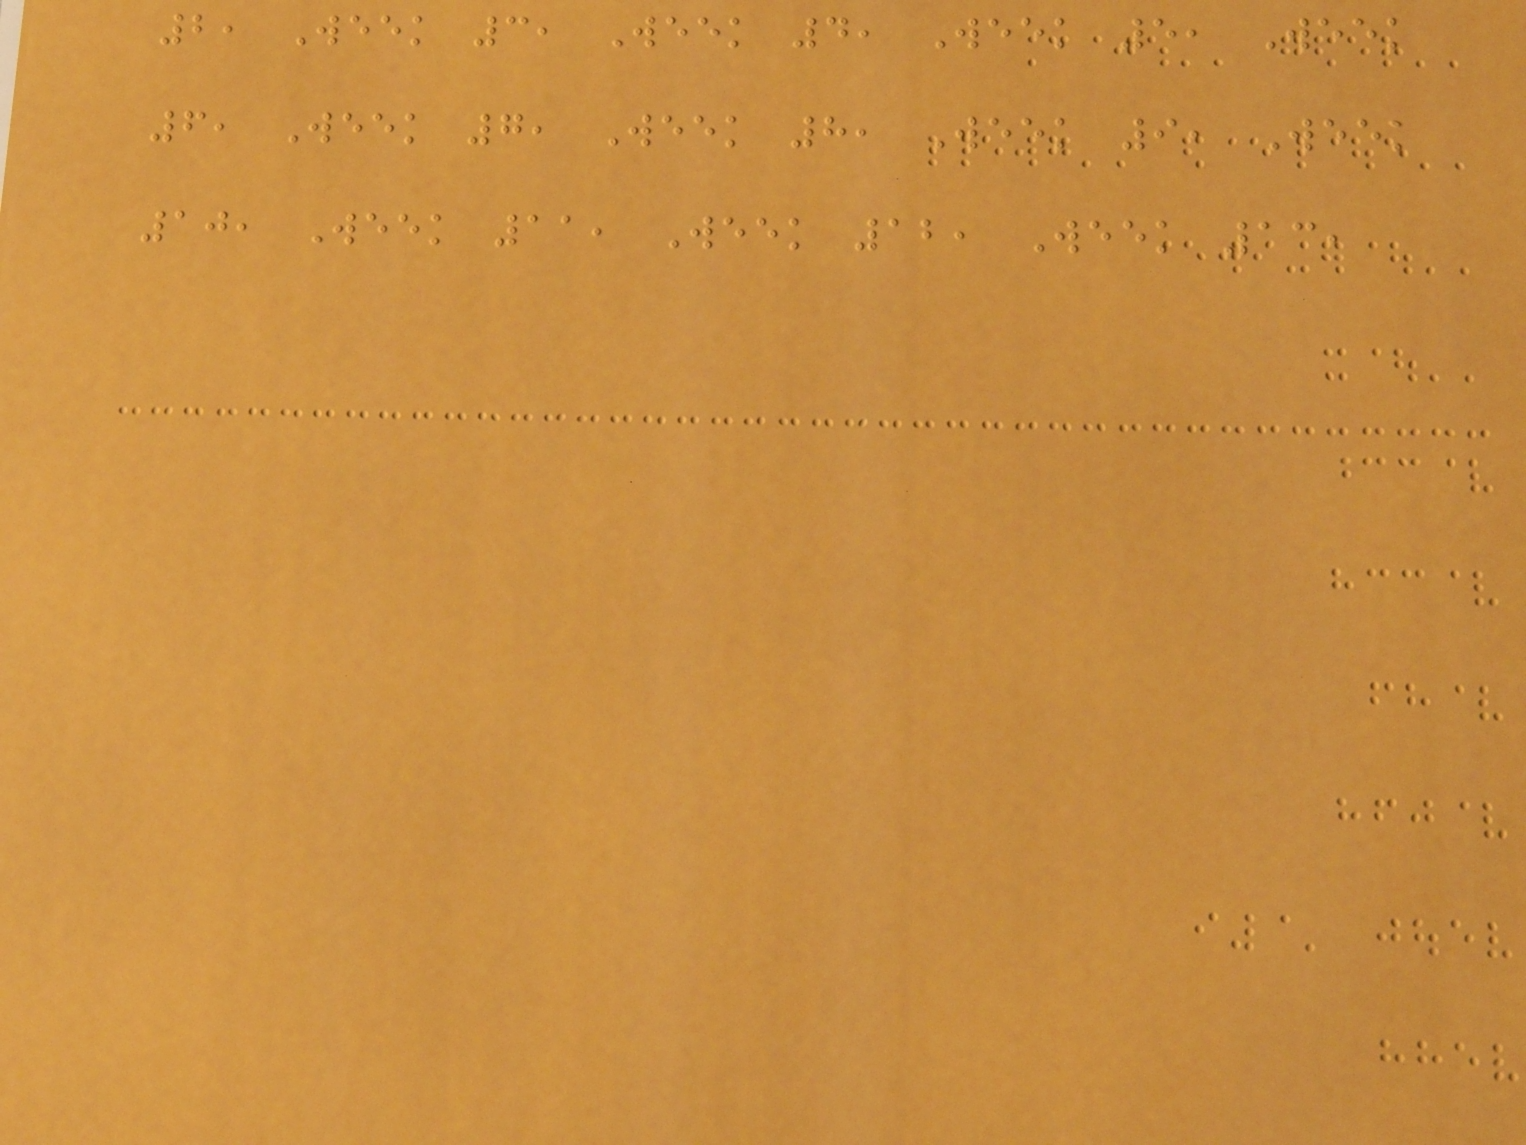2, Week 3, Week 4, Week 5, Week
6, Week 7, Week 8, Week 9, Week
10, Week 11, Week 12, Week 13,
